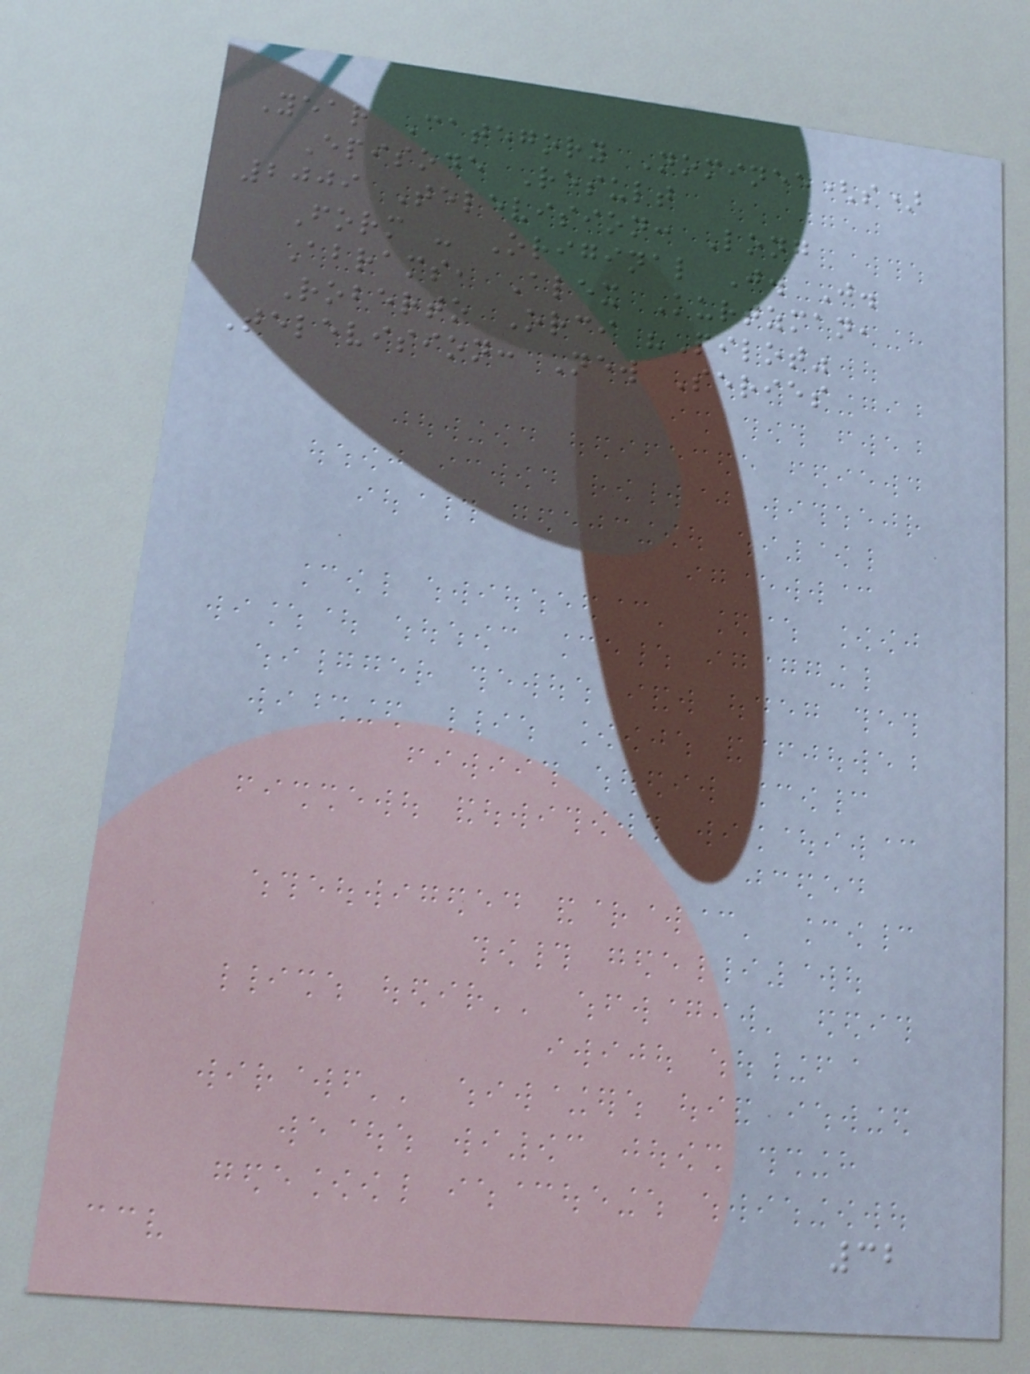Year Category Nominee(s)
Episode Result
2009 Television: Long
Form - Original J. J.
Abrams, Alex Kurtzman,
Roberto Orci "Pilot"
Television: New Series
32
